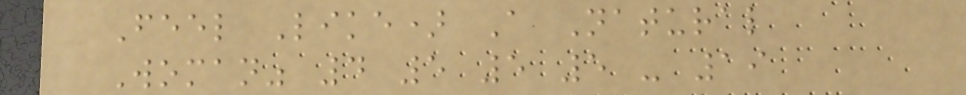Feel Like) A Natural
Woman" 4 5 5 5 - 19
